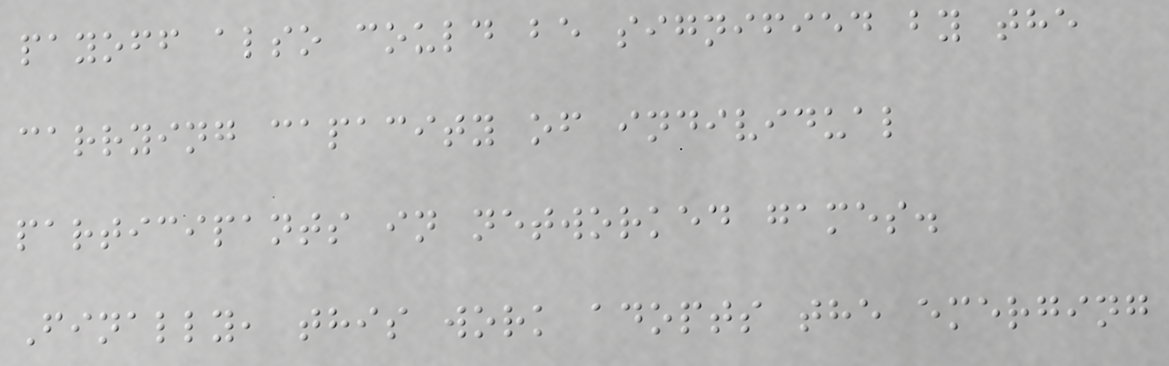payoff also could be signified by the
carrying capacity of individual
participants in networked games.
Finally, this work adopts the emerging
